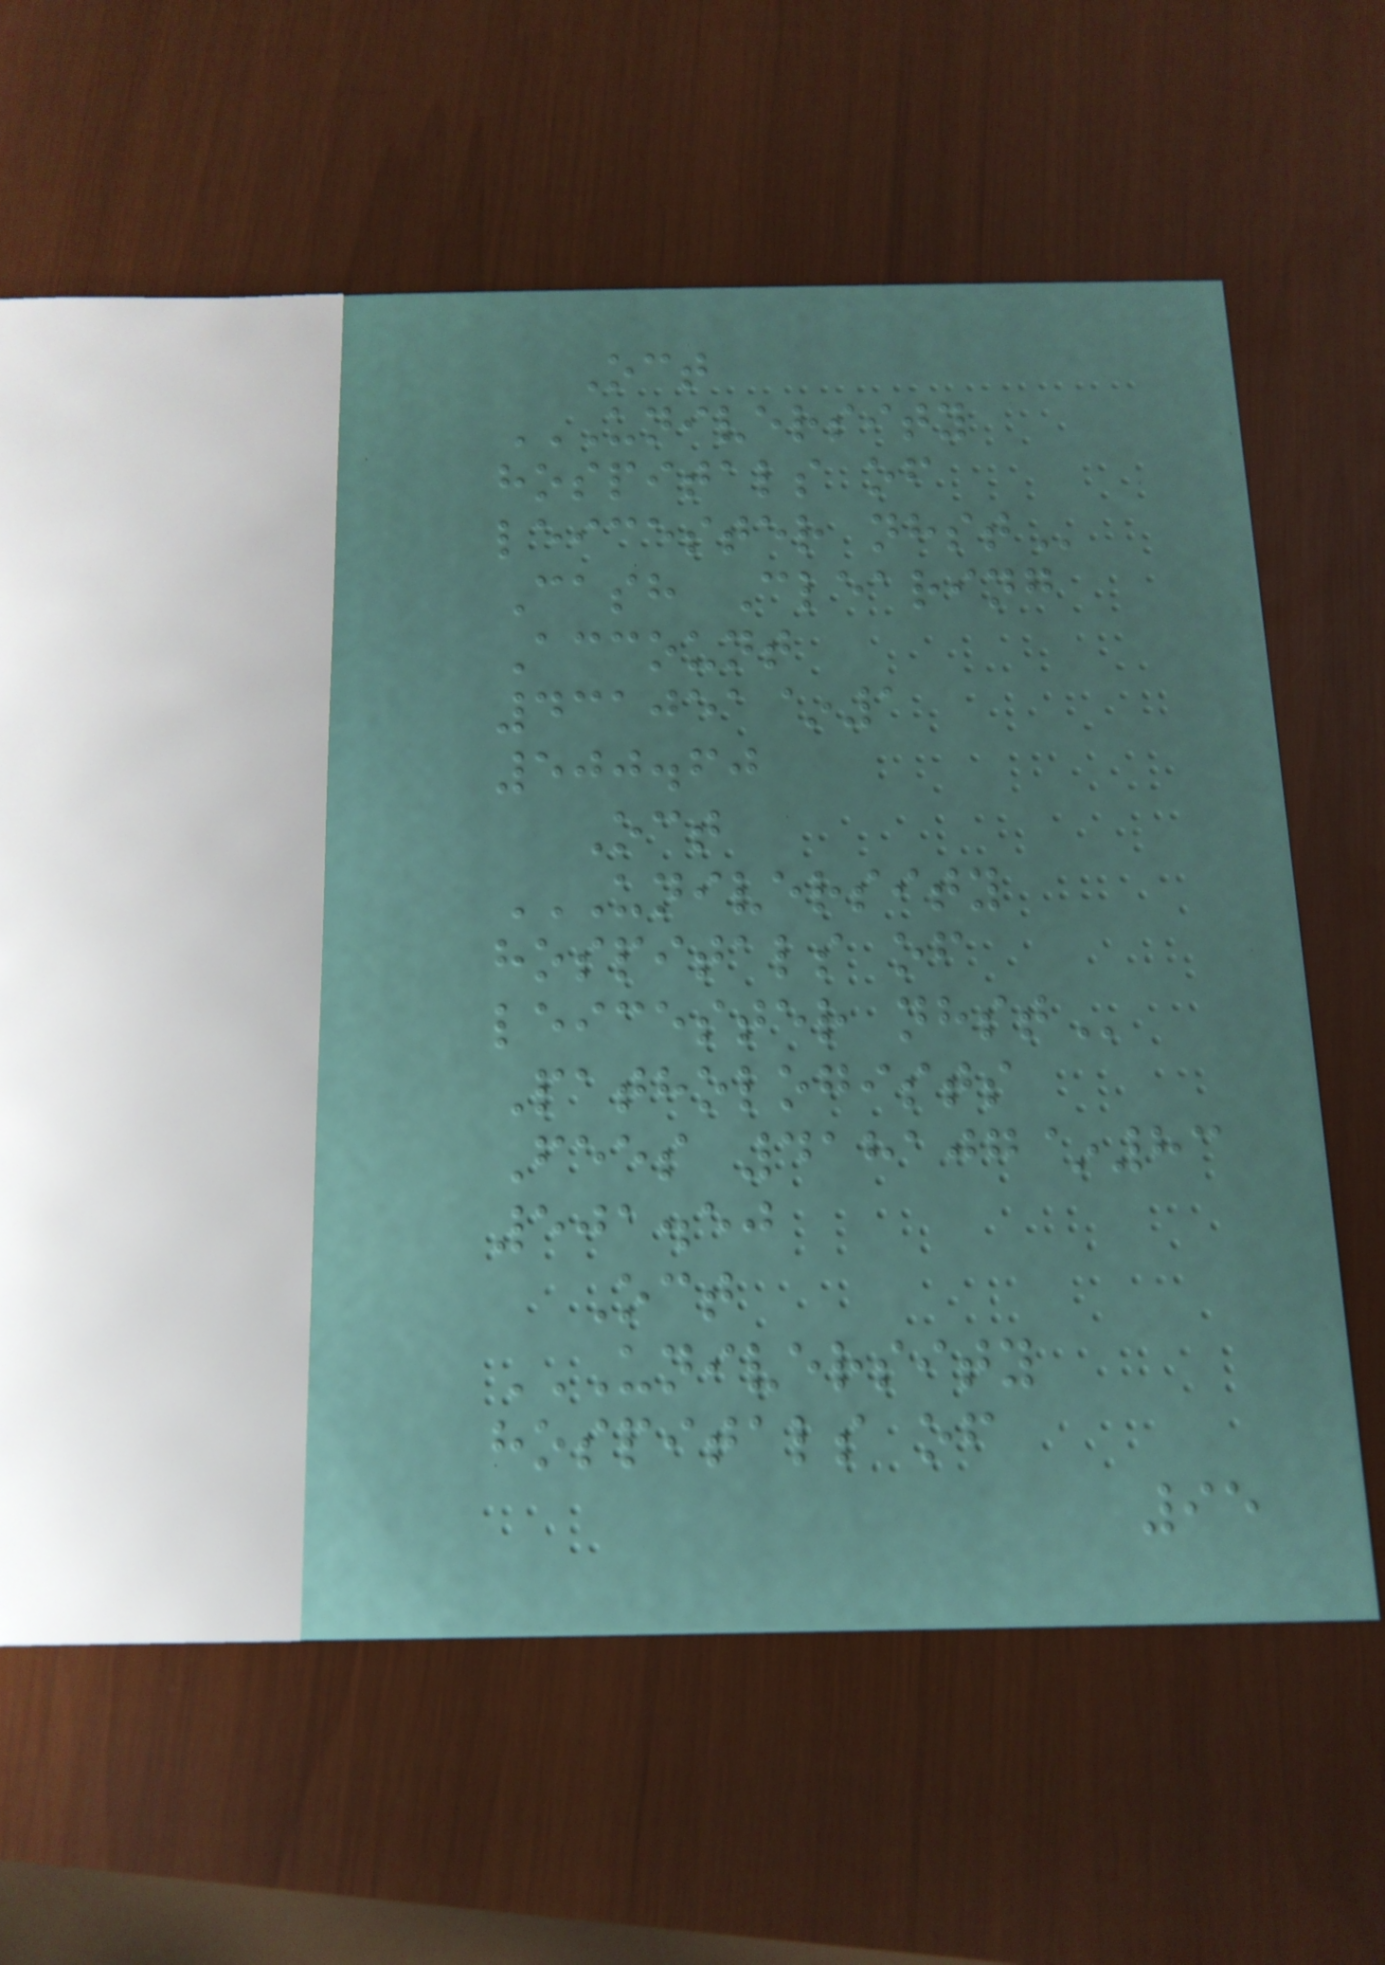Oct
UNIVERSITY
HOSPITALS OF
LEICESTER NHST
Cash Clearing
Account
431051~1
500.60
Oct
UNIVERSITY
HOSPITALS OF
LEICESTER NHST
Pathologists
Fees 418107~83
501.50
Oct
UNIVERSITY
HOSPITALS OF
95
